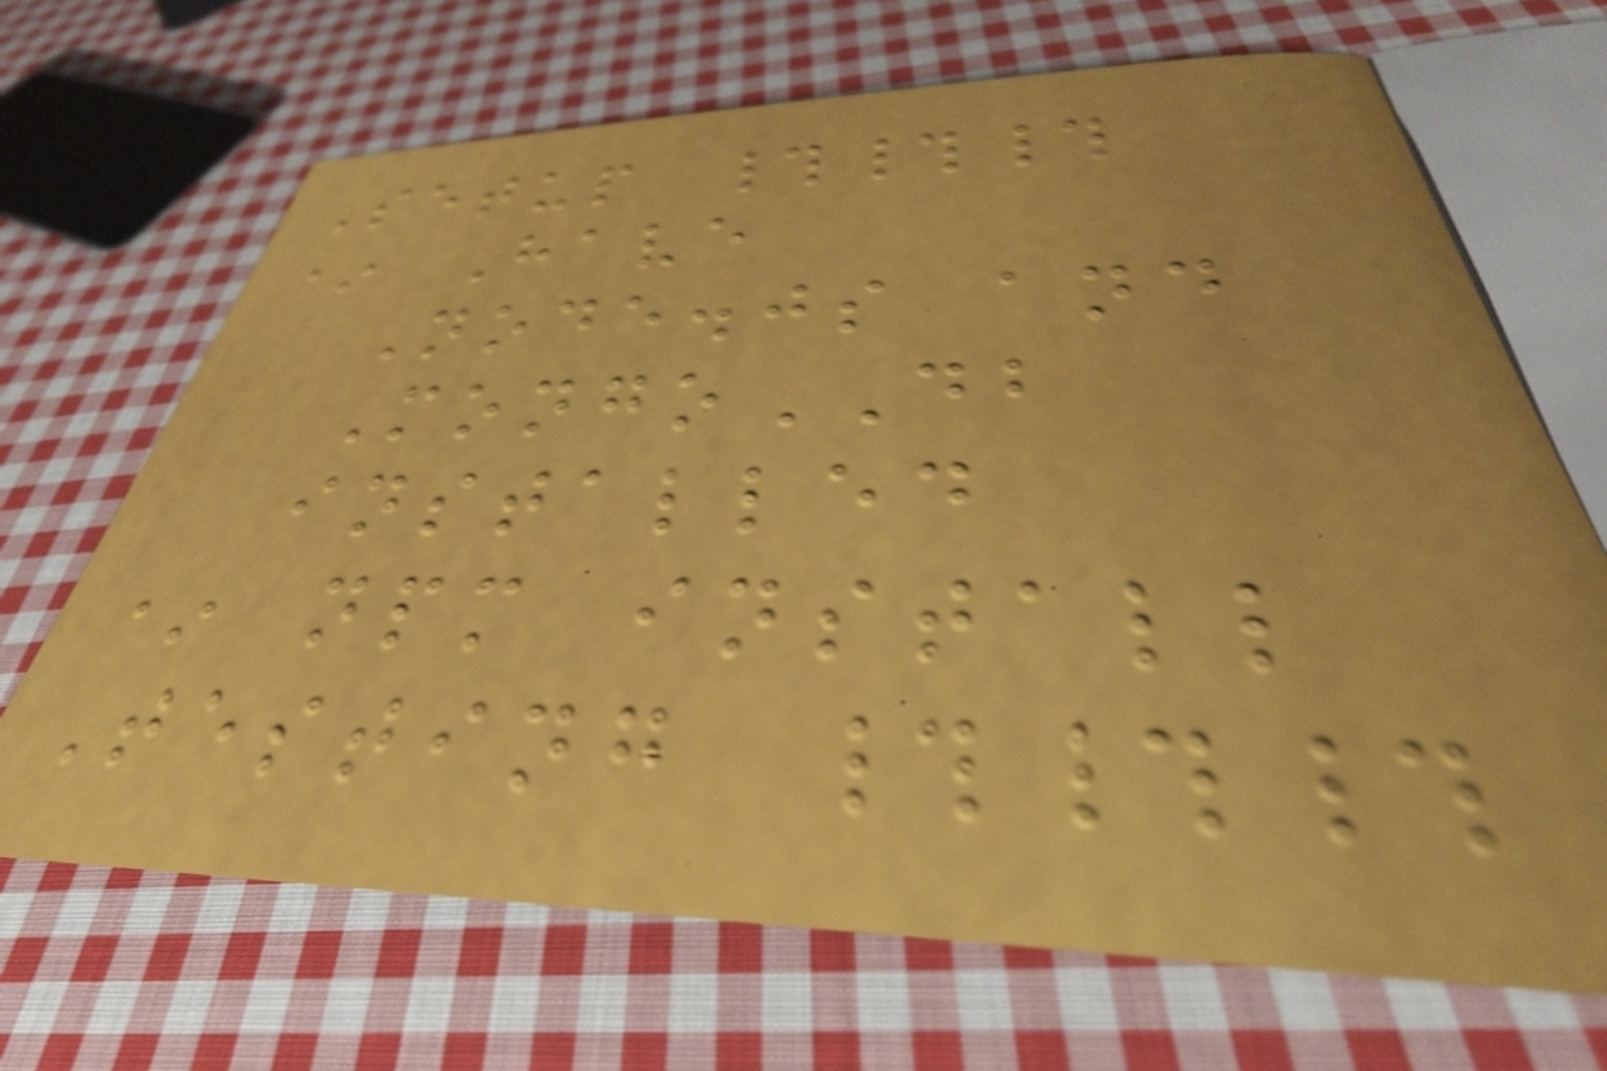Setup ###
* Have
Node.js and
MongoDB
installed
* npm install
Testing ###
